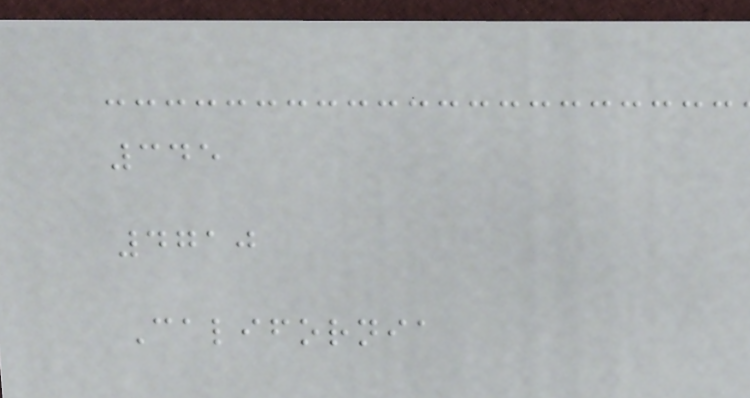345
4710
California
